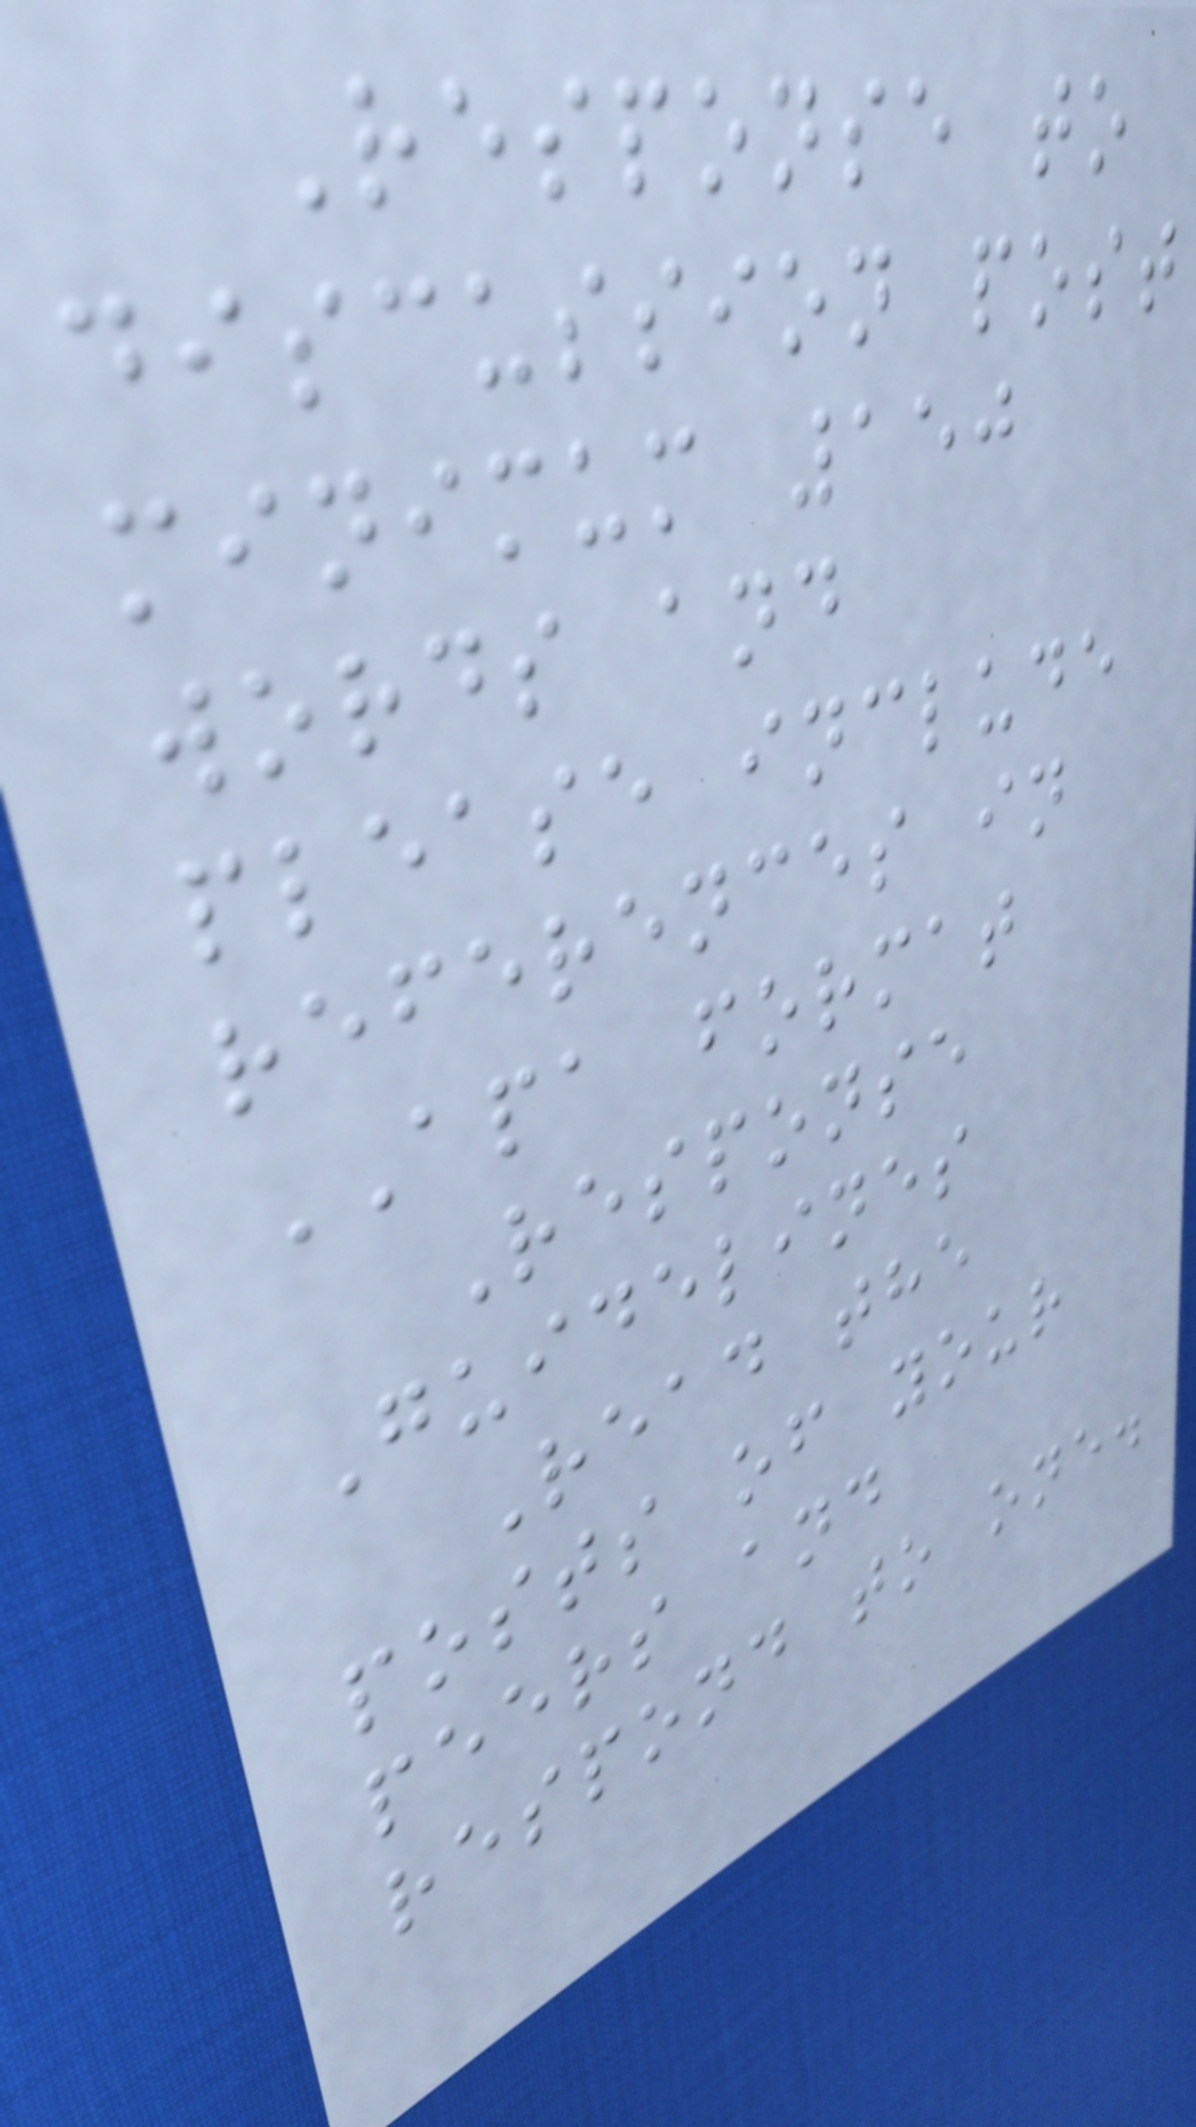Response to
discussion post
minimum 150
words and
please include
references in
APA format
Response
Guidelines
Read the
posts of your
peers and
respond to one.
